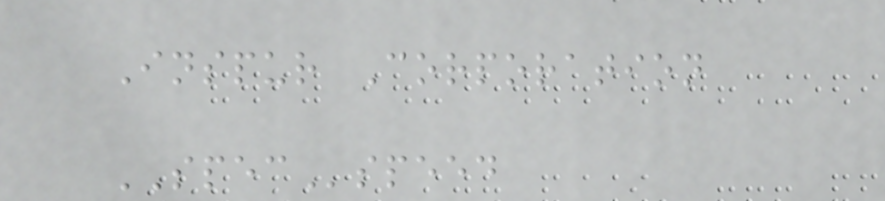Inspur Corporation
SPECspeed
